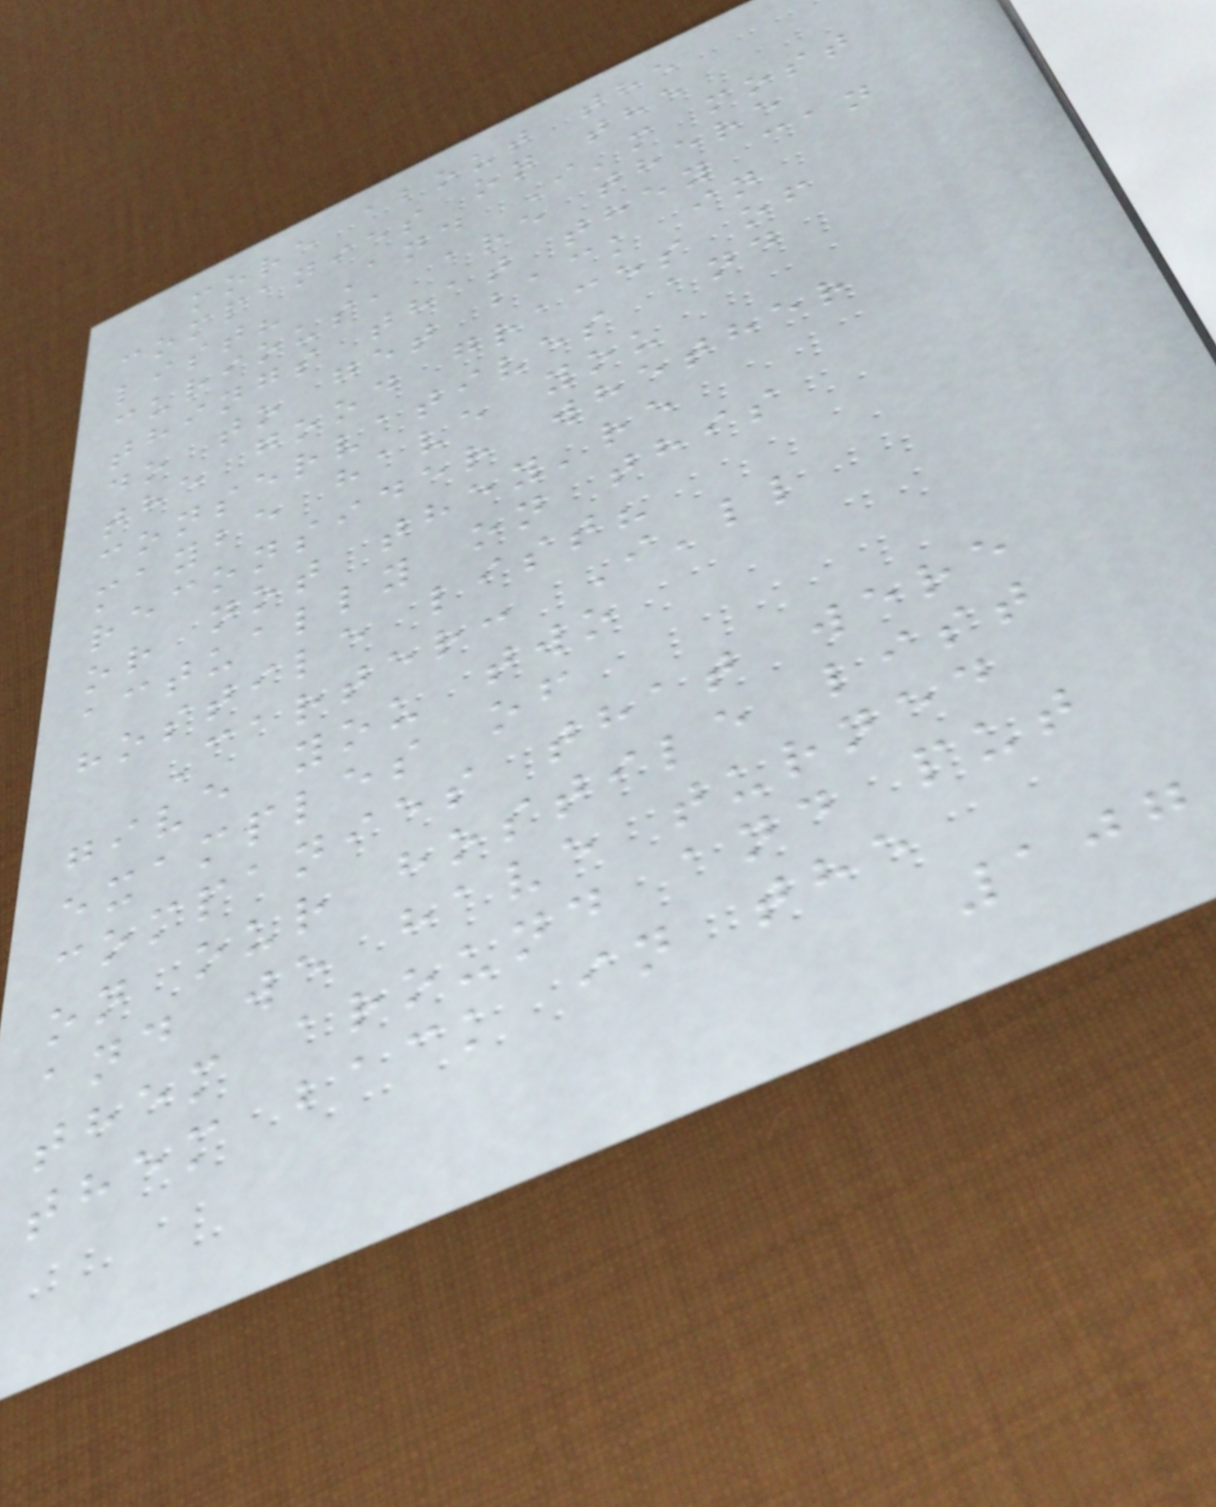more about the
companies on the
list? And I'm most
curious, are there
things that they can
do to get back in
the good graces of
conservatives and
maybe have you
reconsider whether
or not they're
actually on this
hostile list?
Carter: I'll
give you two
examples of
companies that were
on our hostile list
and we have turned
them around and put
them back in the
107
